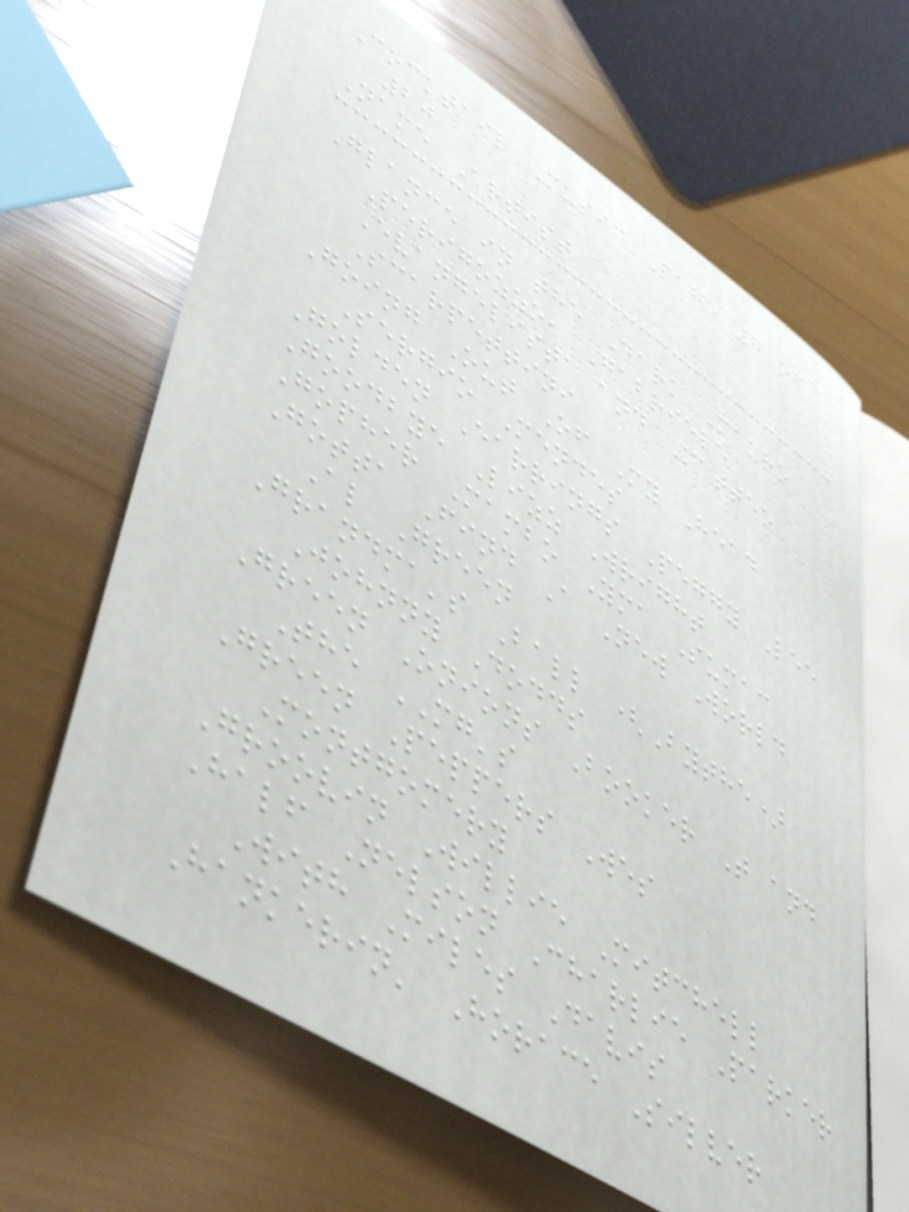Cocktail Music Page 7 of
20
Name Artist
Glance in the Dark Mauro
Perigozzo, Gabriele
Evangelista and Matteo
Scarpettini
Going Out Of My Head
Sergio Mendes
Golden Earrings Peggy Lee
Goodbye Lizz Wright
Gopher Mambo Yma Sumac
Gotta Find A New World
Al Green
Grandma's Ball (Bythe)
Johnny Dodds
Green Onions Booker T and
The MG's
Green Peppers Wes
Montgomery
Groovin Willie Mitchell
Half Nelson Charlie Parker
With Miles Davis
Hankerin' Horace Silver
